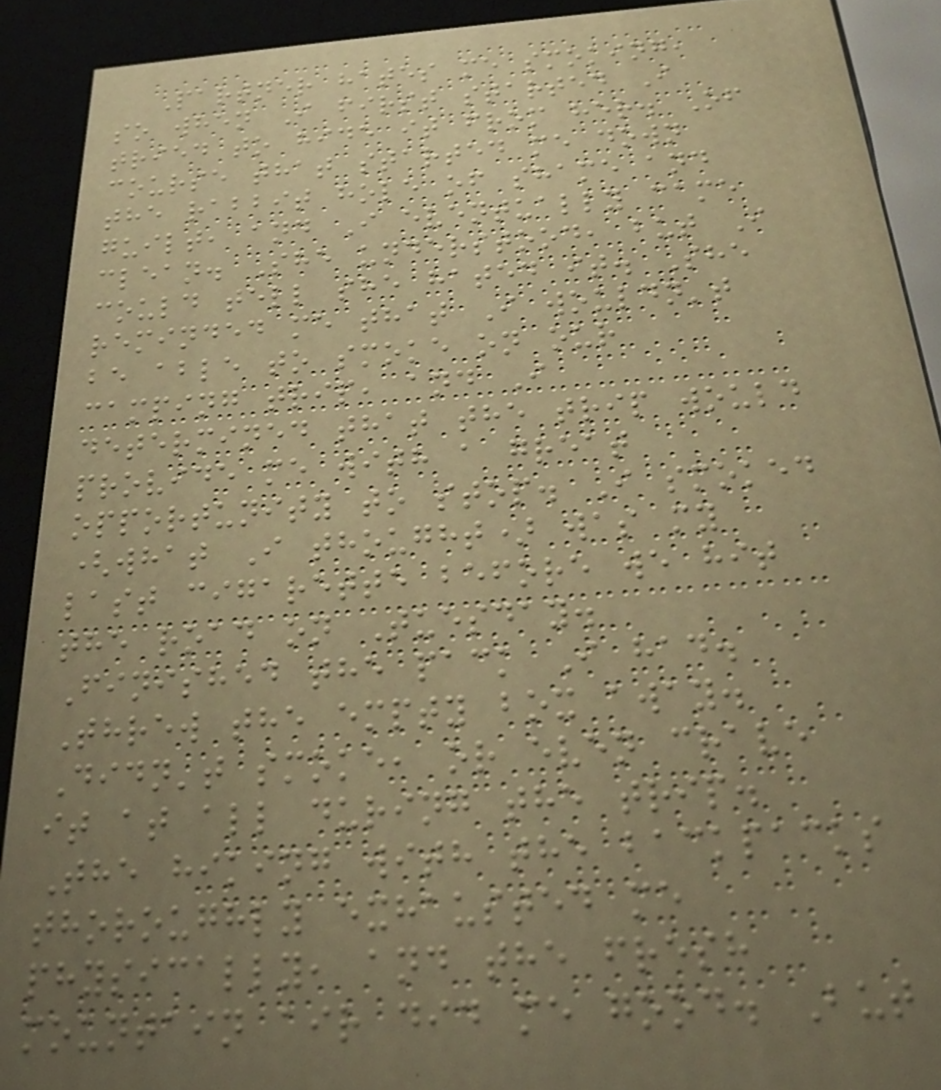Partner hates me smoking,
so when I first started I
tried to hide it from her. Of
course that started me down
the rabbit hole of shame and
guilt, and I eventually came
clean. She understood, but I
could tell she hated it. She
reminded me that I wouldn't
be able to smoke on our
camping trip, and I
determined that the trip would
provide me with a great
opportunity to stop. I smoked
(what I thought) was my
last cigarette before we hit
the road on Tuesday.
Finished the pack I had.
Threw the empty box away.
Didn't smoke, or even crave
it at all during the trip.
The hiking with the backpacks
thoroughly exhausted me
physically, and the fresh
mountain air did me good. But
